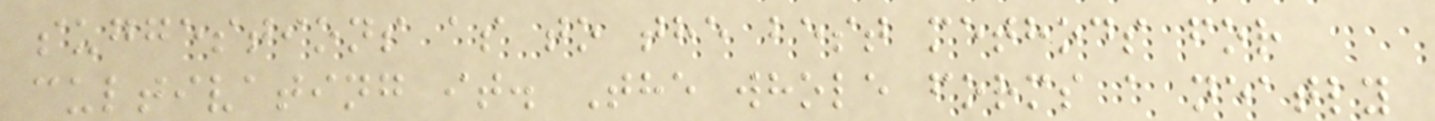suggestions as to the best methods for
cultivating it. The whole forms a neatly
